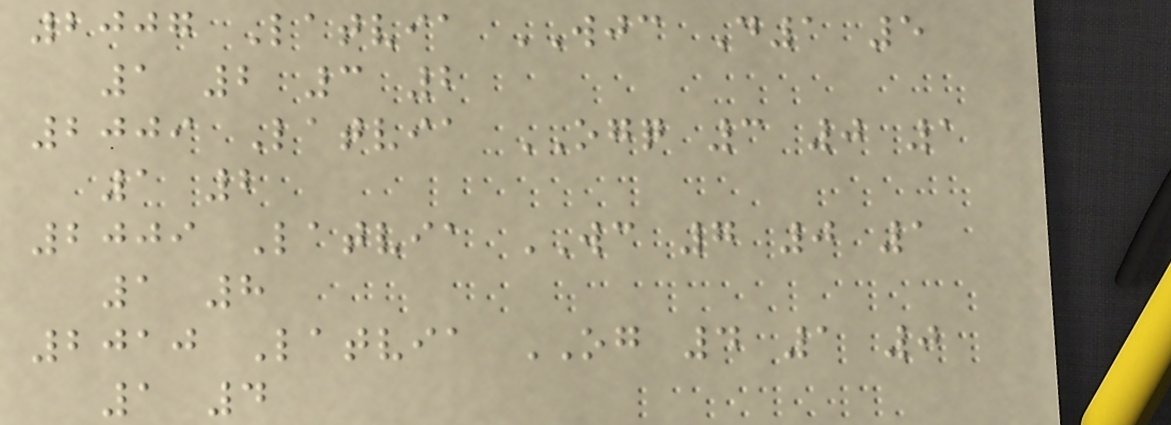2007 Latvia WJC D1 5
1 2 3 2
2009 Latvia OGQ 3 0 1
1 2
2009 Latvia WC 7 0 1
1 8
2010 Latvia OG 4 1 0
1 4
